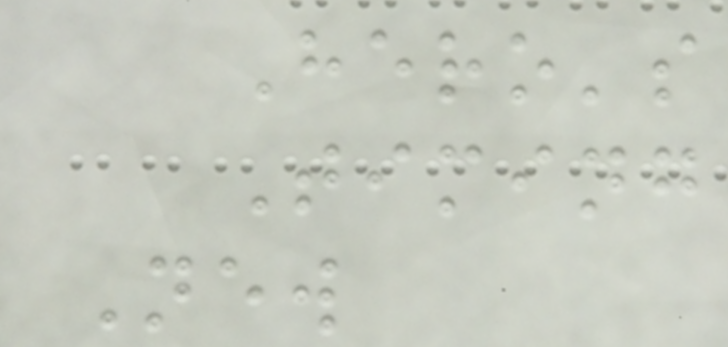Hero's
Timing
New
